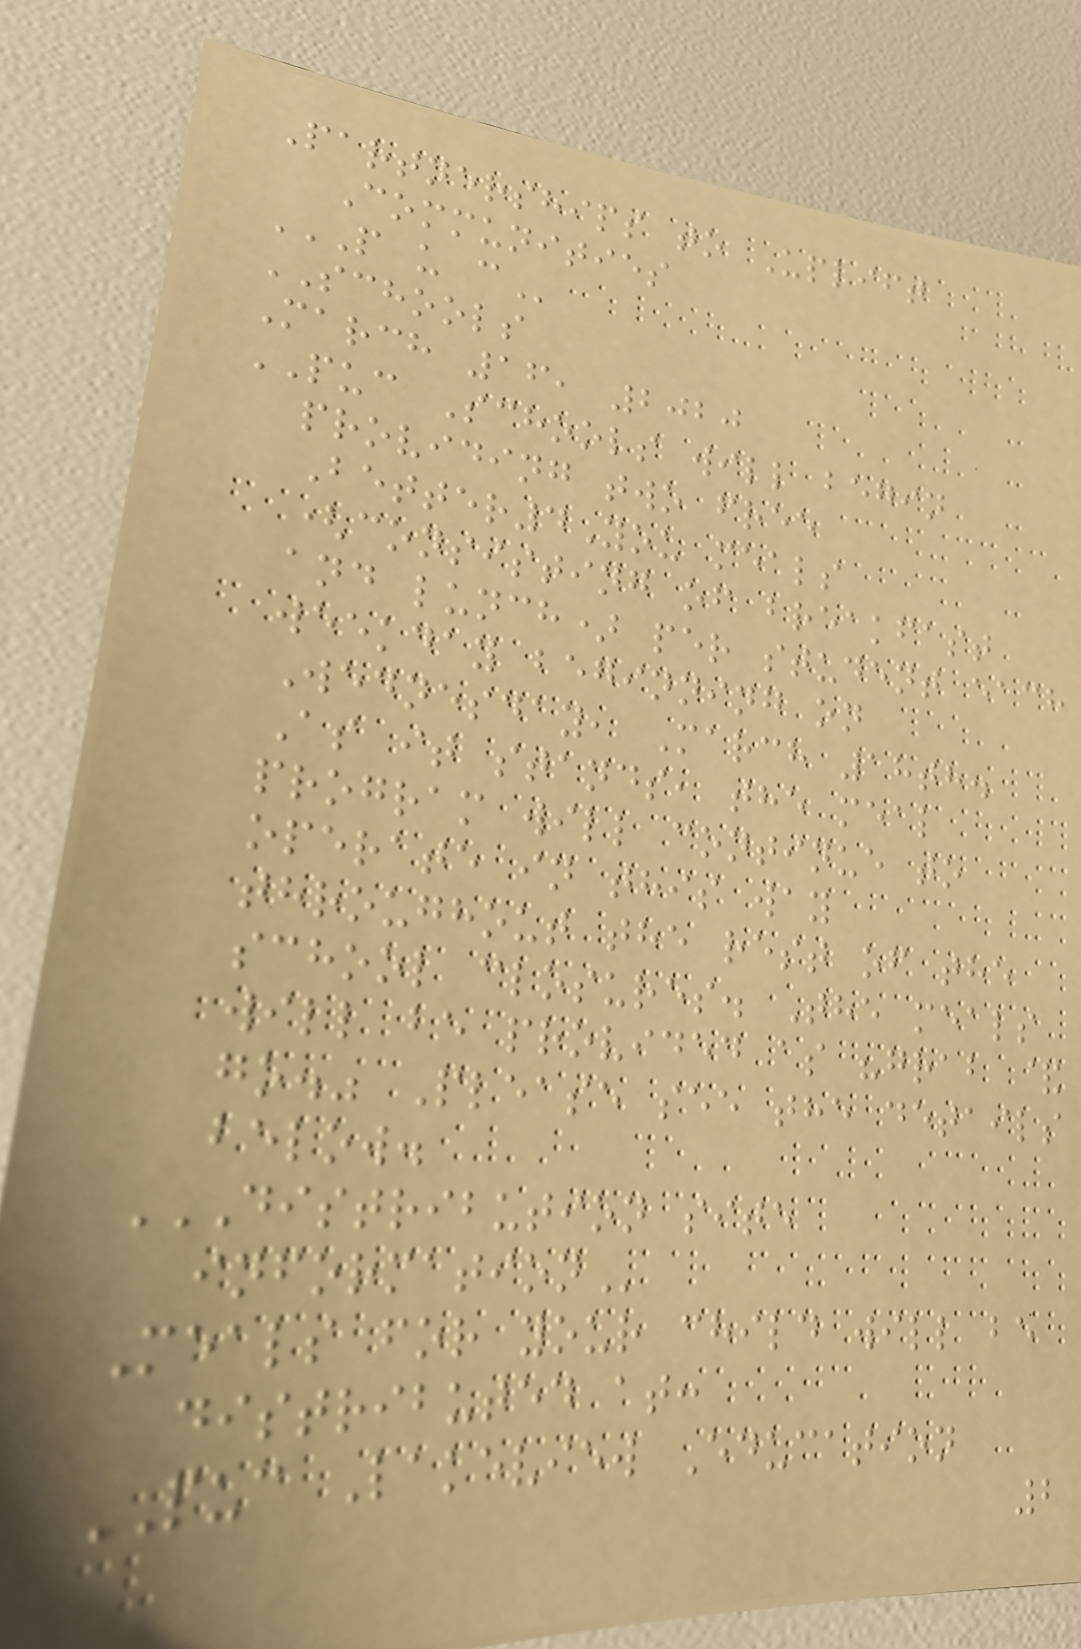Partnerships to Uplift
Communities
P U C
SCHOOLS
March 16, 2020
PUC Schools will begin
providing two free
Better4You meals
(consisting of breakfast
and lunch) per student each
weekday beginning on
Wednesday, March 18th.
As it stands, the meal
program will continue to
operate in this way
throughout the rest of the
school closures. The meals
will be provided as "grab &
go." Please see the details
below.
DISTRIBUTION SITE
INFORMATION
Meals for your child will be
distributed at:
PUC Lakeview Education
2
